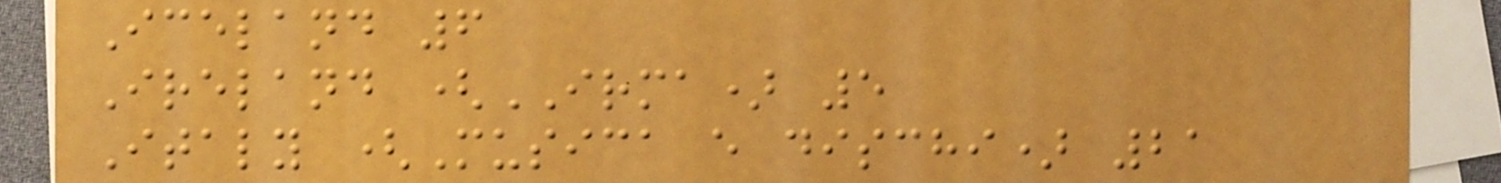Iceland 6
Ireland (IRMA) 5
Italy (Musica e dischi) 21
